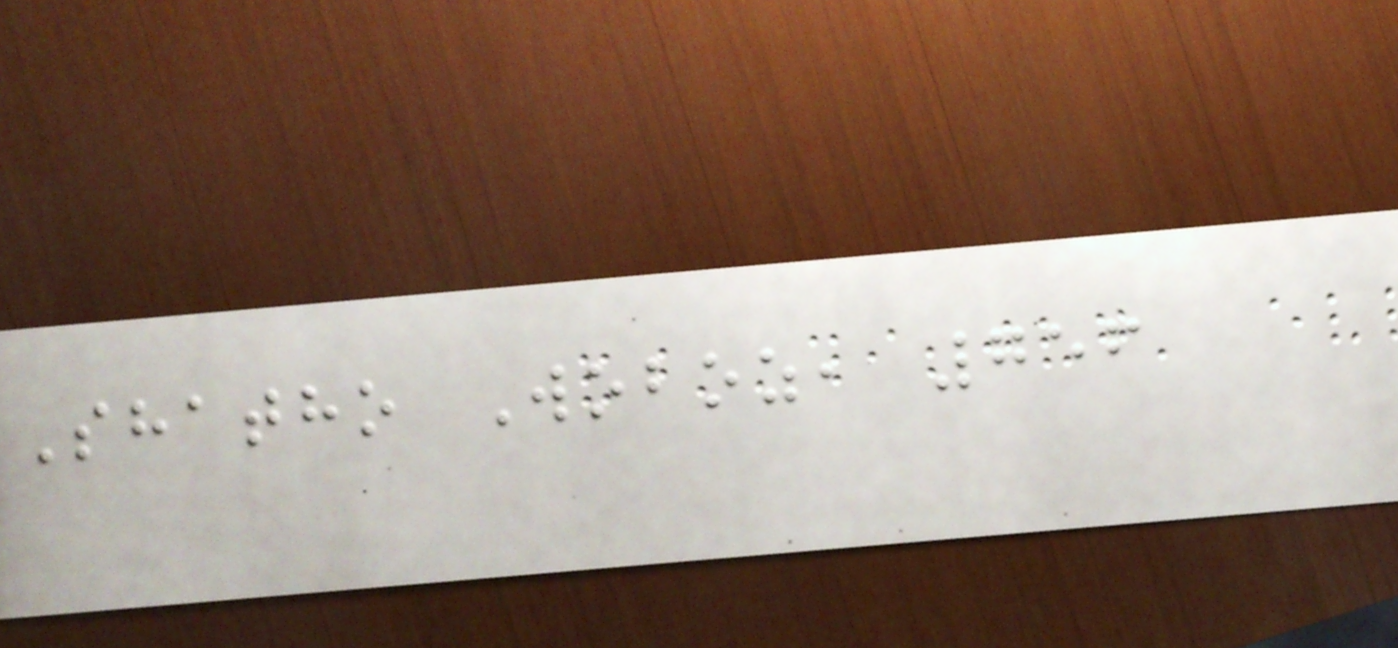Shatho Woboz, 756
